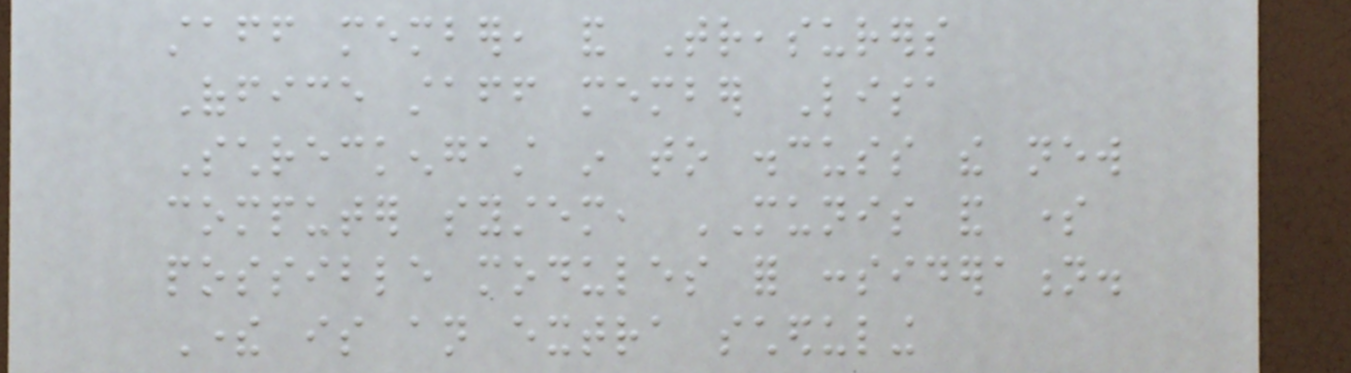staff member, and Treasurers
Office staff member Lisa
Schreckengast in to discuss the new
computer system, MUNIS and some
possible modules for consideration.
There is an extra scheduling
